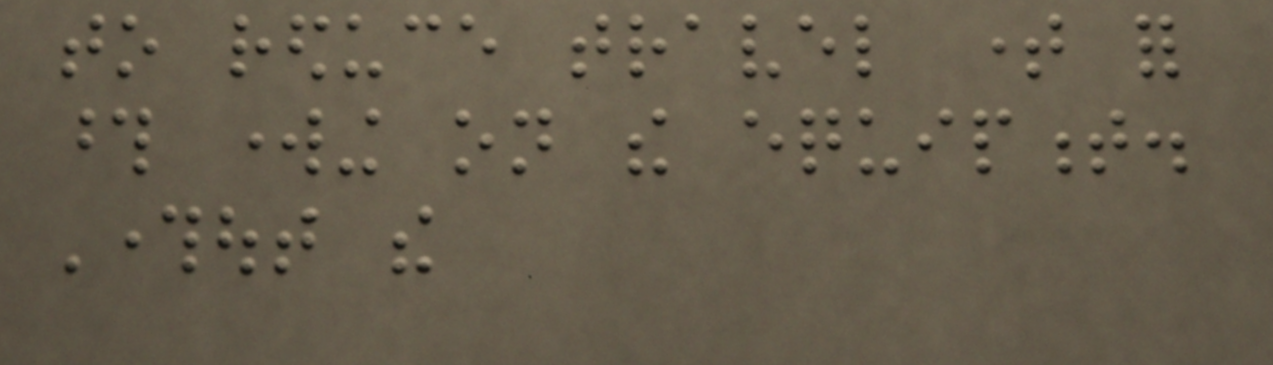to reduce travel time for
those working on the equipment.
Throughout the
